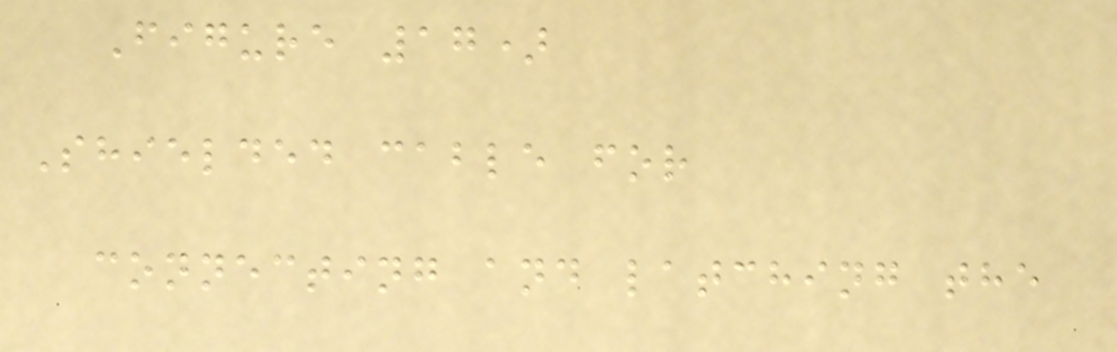Figure 17)
Shielded cable for
connecting and latching the
